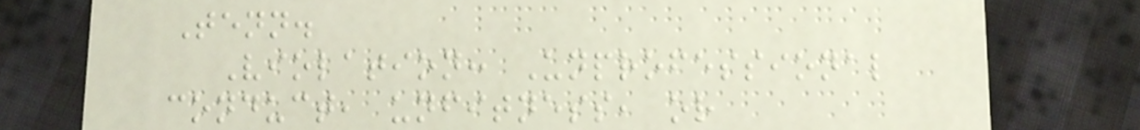Tenn.
Violation: Unprofessional
conduct, unfitness, or
